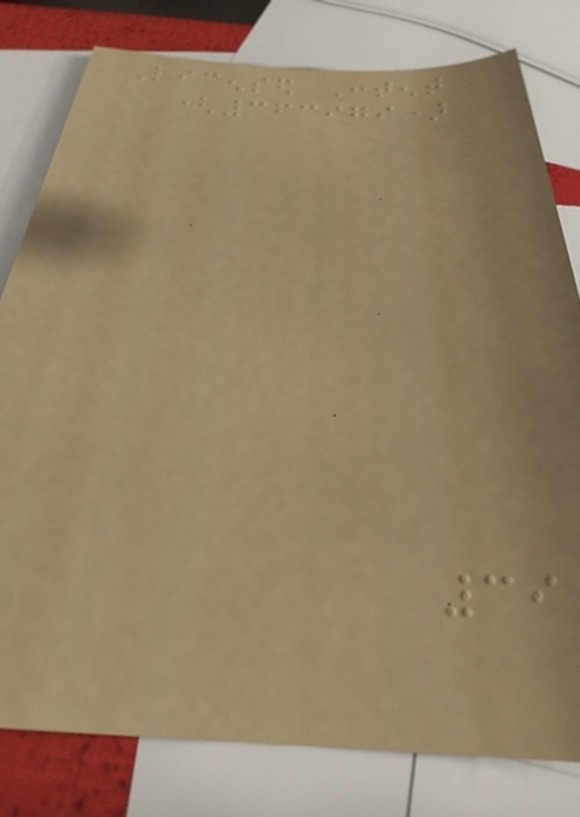Licensed Content
(363979)
39
